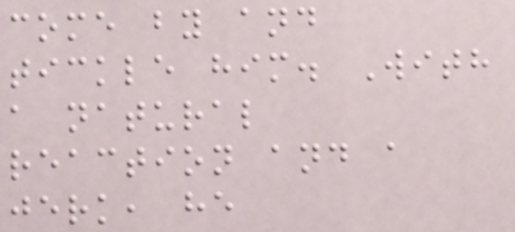come by and
tickle him. With
a natural
reaction and a
jerk, he
